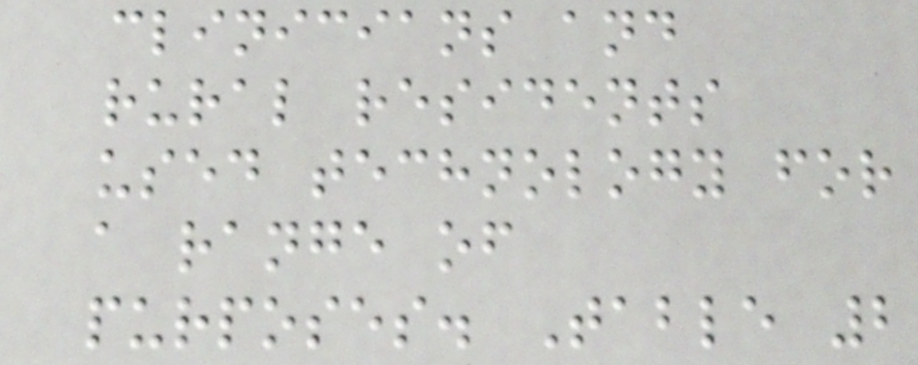clinicians and
rural residents
used technology for
a range of
purposes. Table 2
